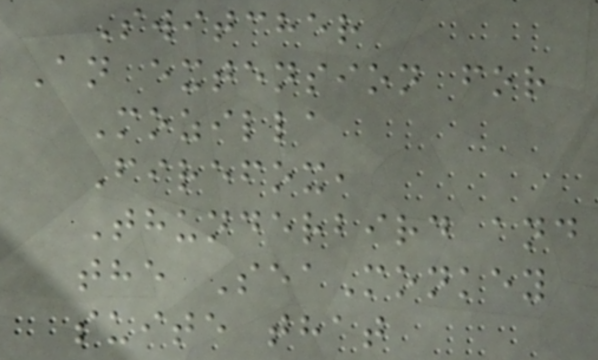Switcher
An extension for
Mozilla
Firefox,
Thunderbird and
the SeaMonkey
suite that
